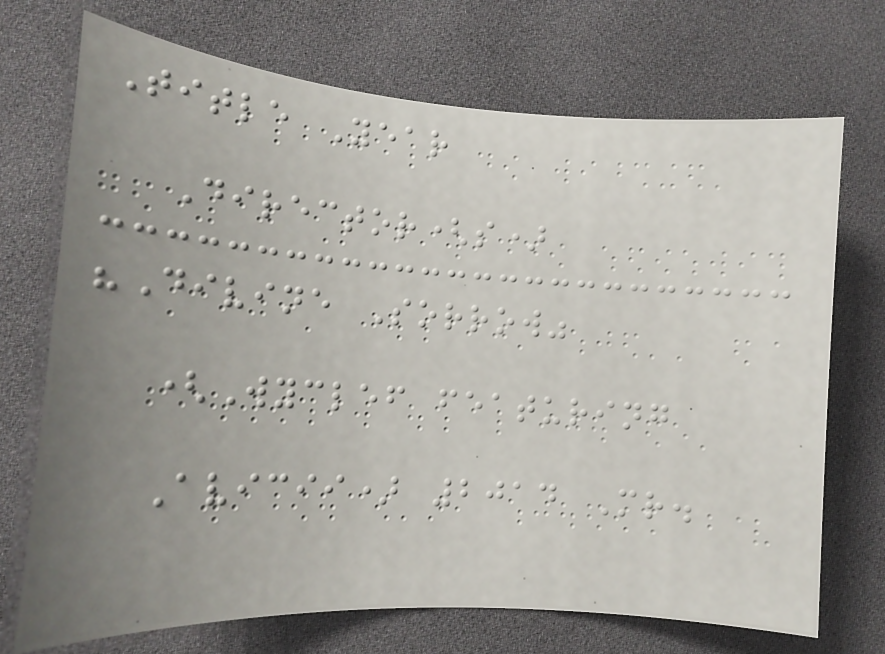Title Year
Director(s)
"Divine Sorrow"
(Wyclef featuring
Avicii) 2014 Mr.
